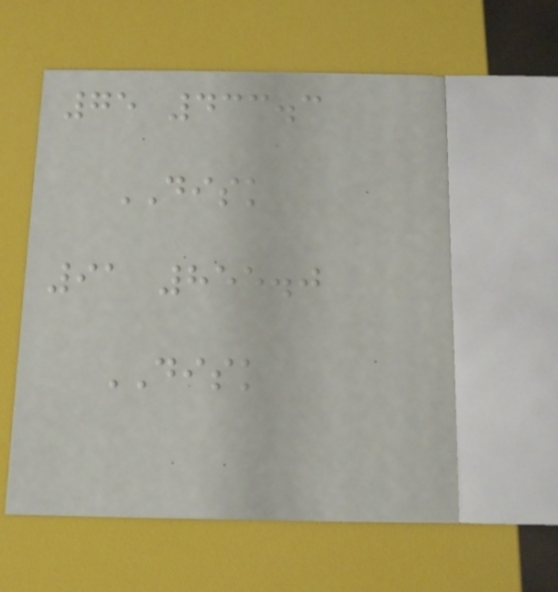75 433.3
DISK
91 855.0
DISK
